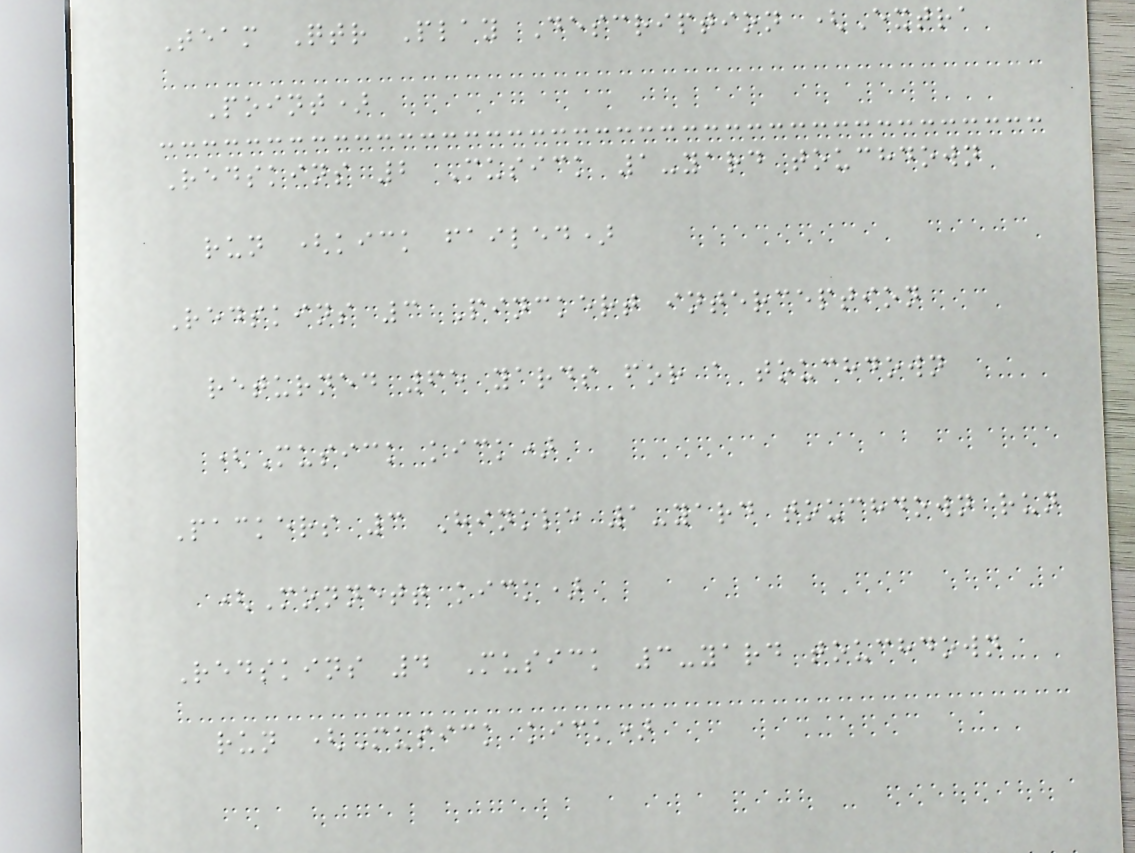Team Qtr Play Description (Extra
Point)
Redskins 2 Musick 1-yard touchdown
run (kick failed)
Redskins 3 Pinckert interception
returned 65 yards for a touchdown
(Musick kick)
Packers 3 Hinkle 1-yard touchdown run
(Monnett kick)
Redskins 4 Musick 3-yard touchdown
run (Musick kick)
